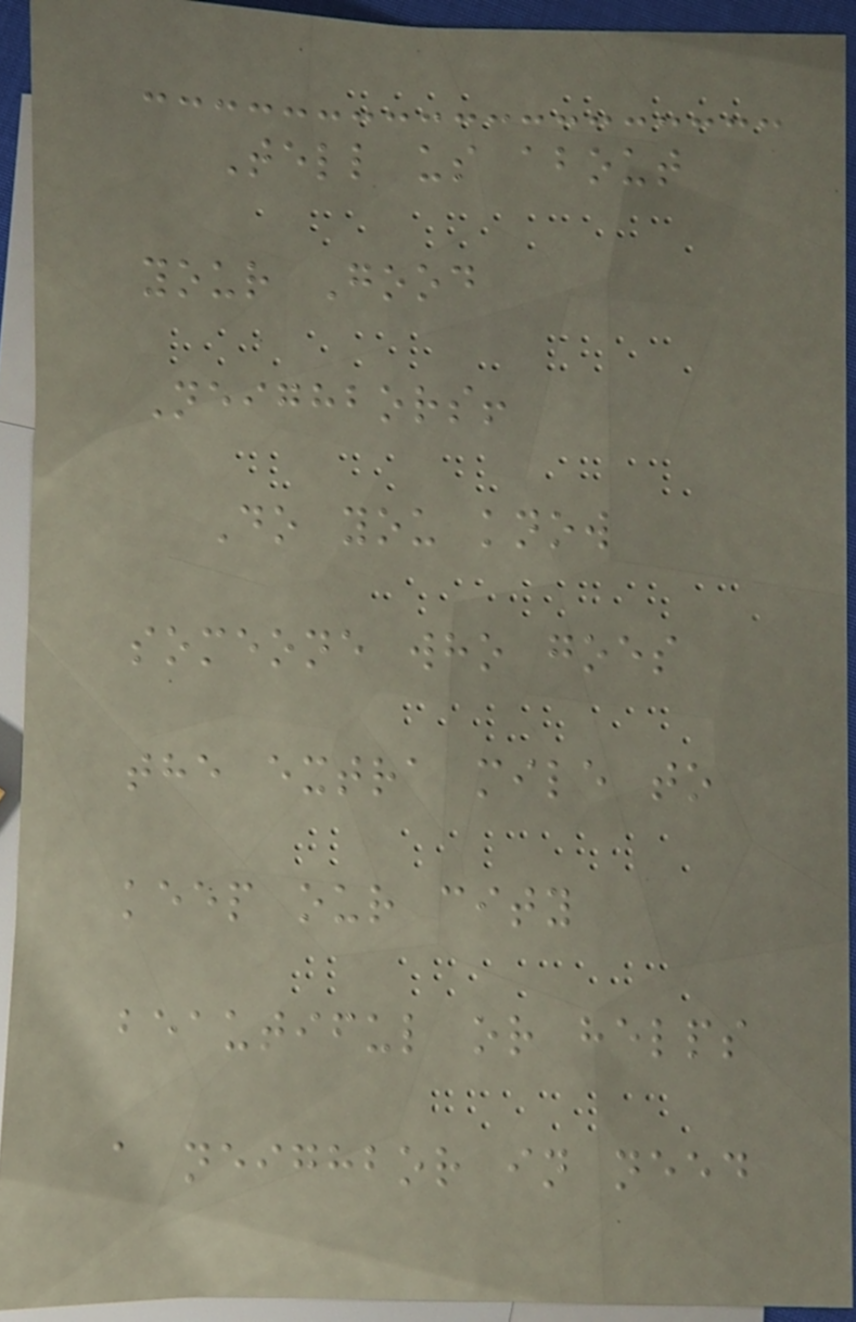Tell us about
your Good
Neighbors!
Do you know
someone who goes
the extra mile to
keep our city
beautiful or helps
a neighbor in need
